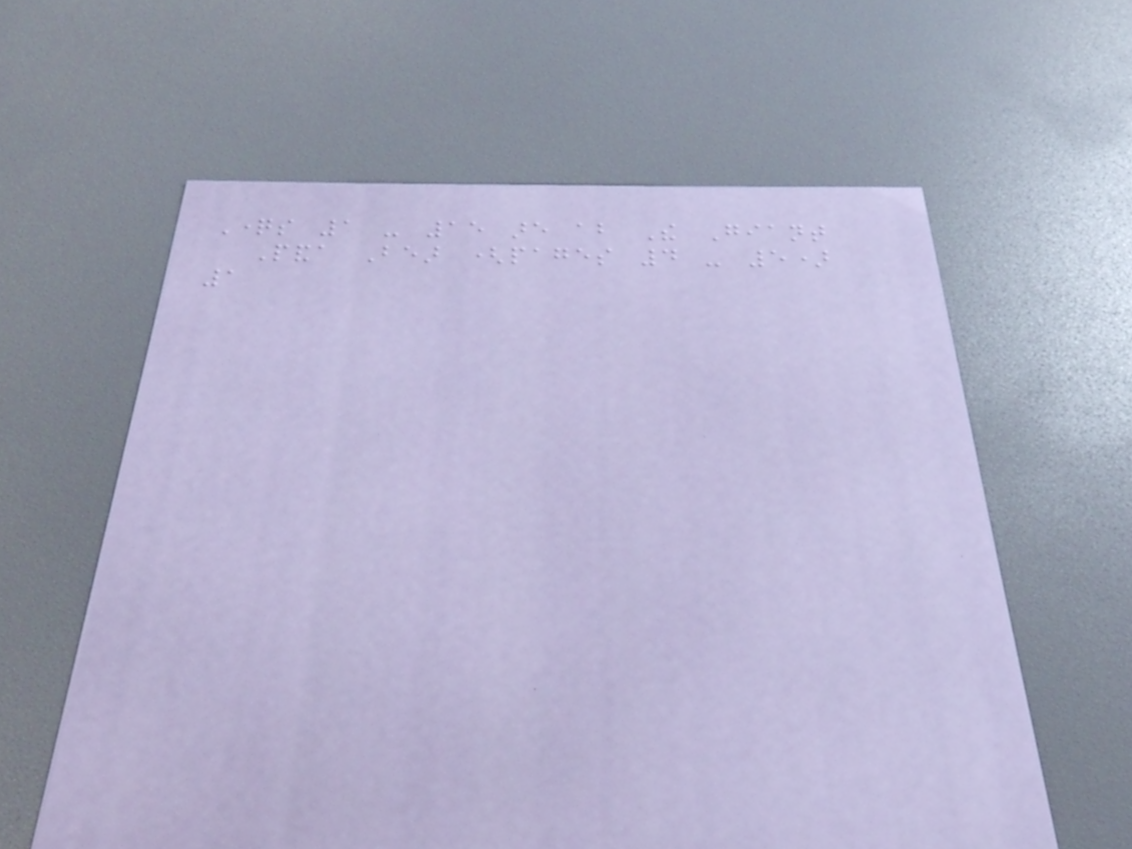Questions 1 - 15 are about The Giant
Panda Bear (pages 4 - 5)
1
